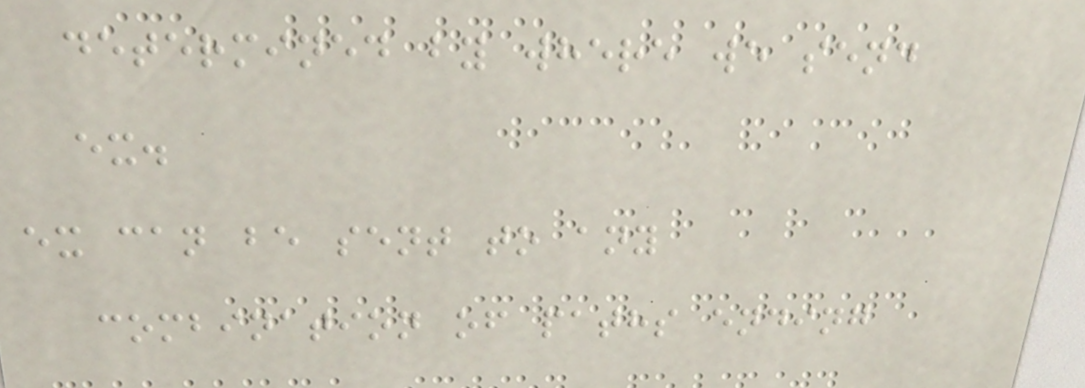determined by where we send
ex.
ex can be sent to any
combination of paths ending
